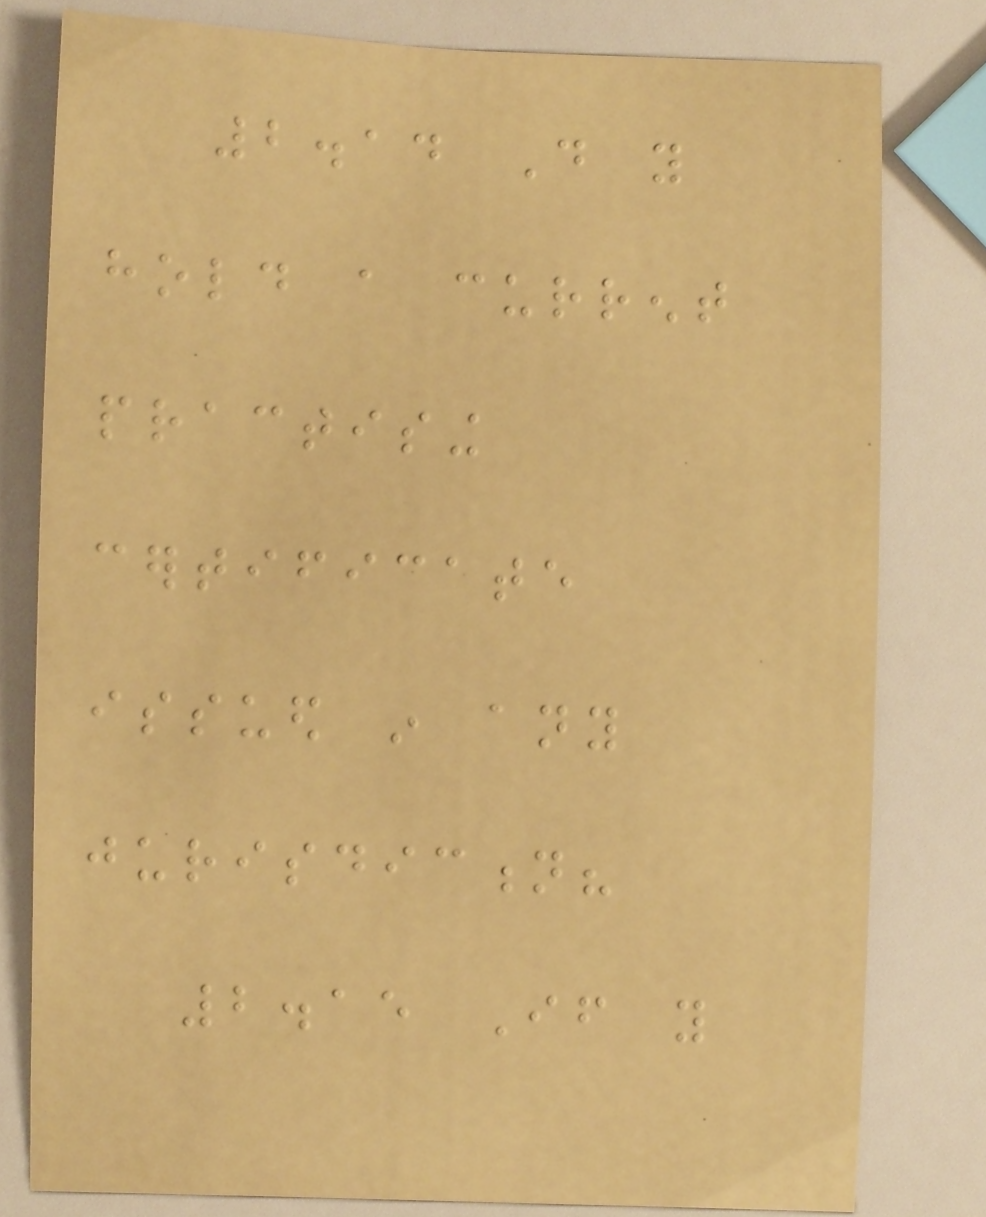2.14 Do you
hold a current
practising
certificate
issued in any
jurisdiction?
2.15 If you
